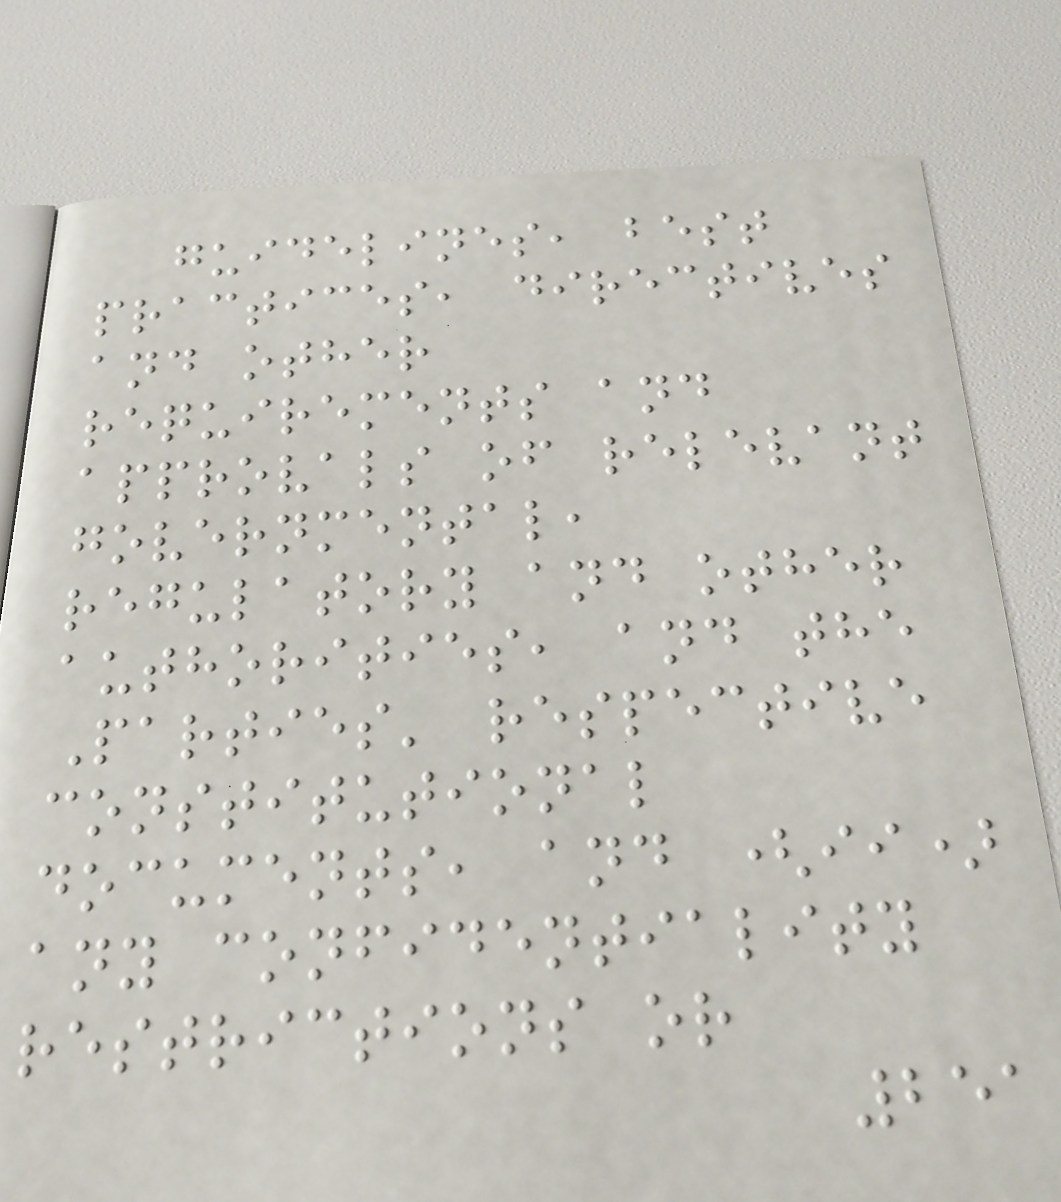guidelines, best
practices, directives
and other
requirements and
approvals of relevant
governmental,
regulatory and other
authorities, and the
Parties' respective
constitutional
documents, and (ii)
any confidentiality
restrictions or
251
